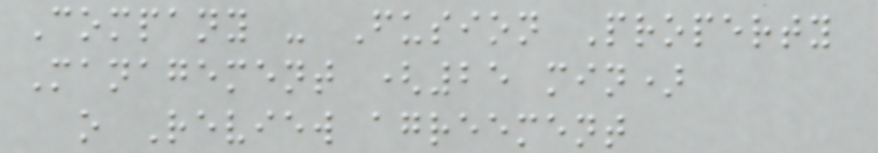Company - Fusion Property
Management (25 min)
o Review agreement
